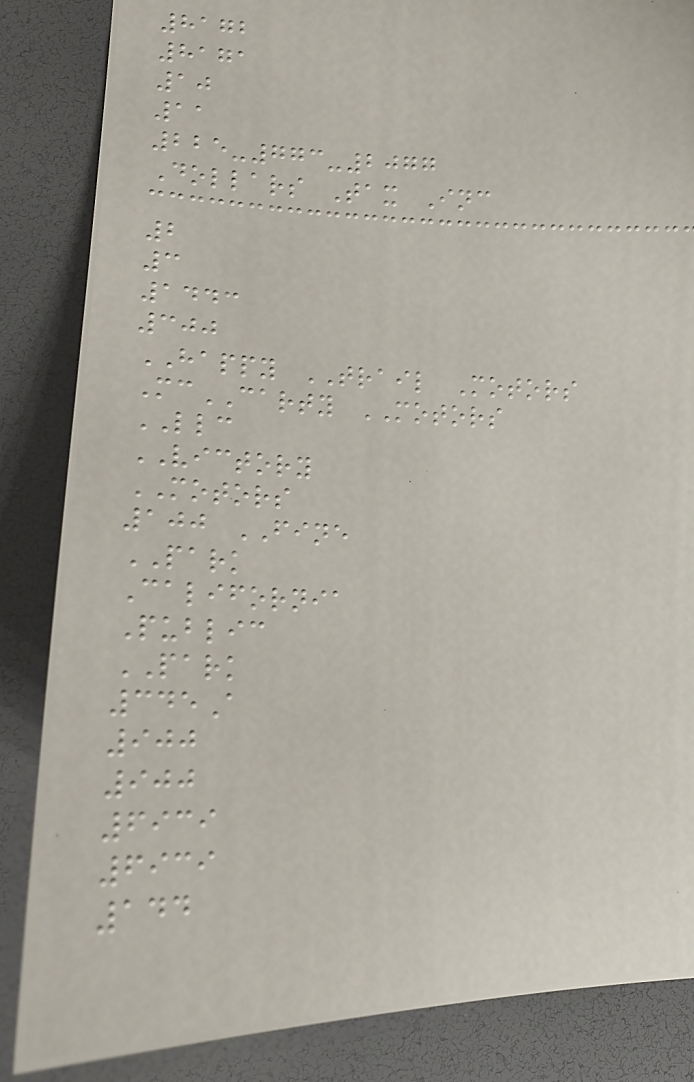8172
8171
10
11
225-773-2077
Dollars Tax Inc
2
3
1443
300
HAPPY TRAIL Motors
McCARTY MOTORS
LLC
VICTORY
MOTORS
100 FINE
PARK
California
Public
PARK
345A
900
900
6939
6939
144
